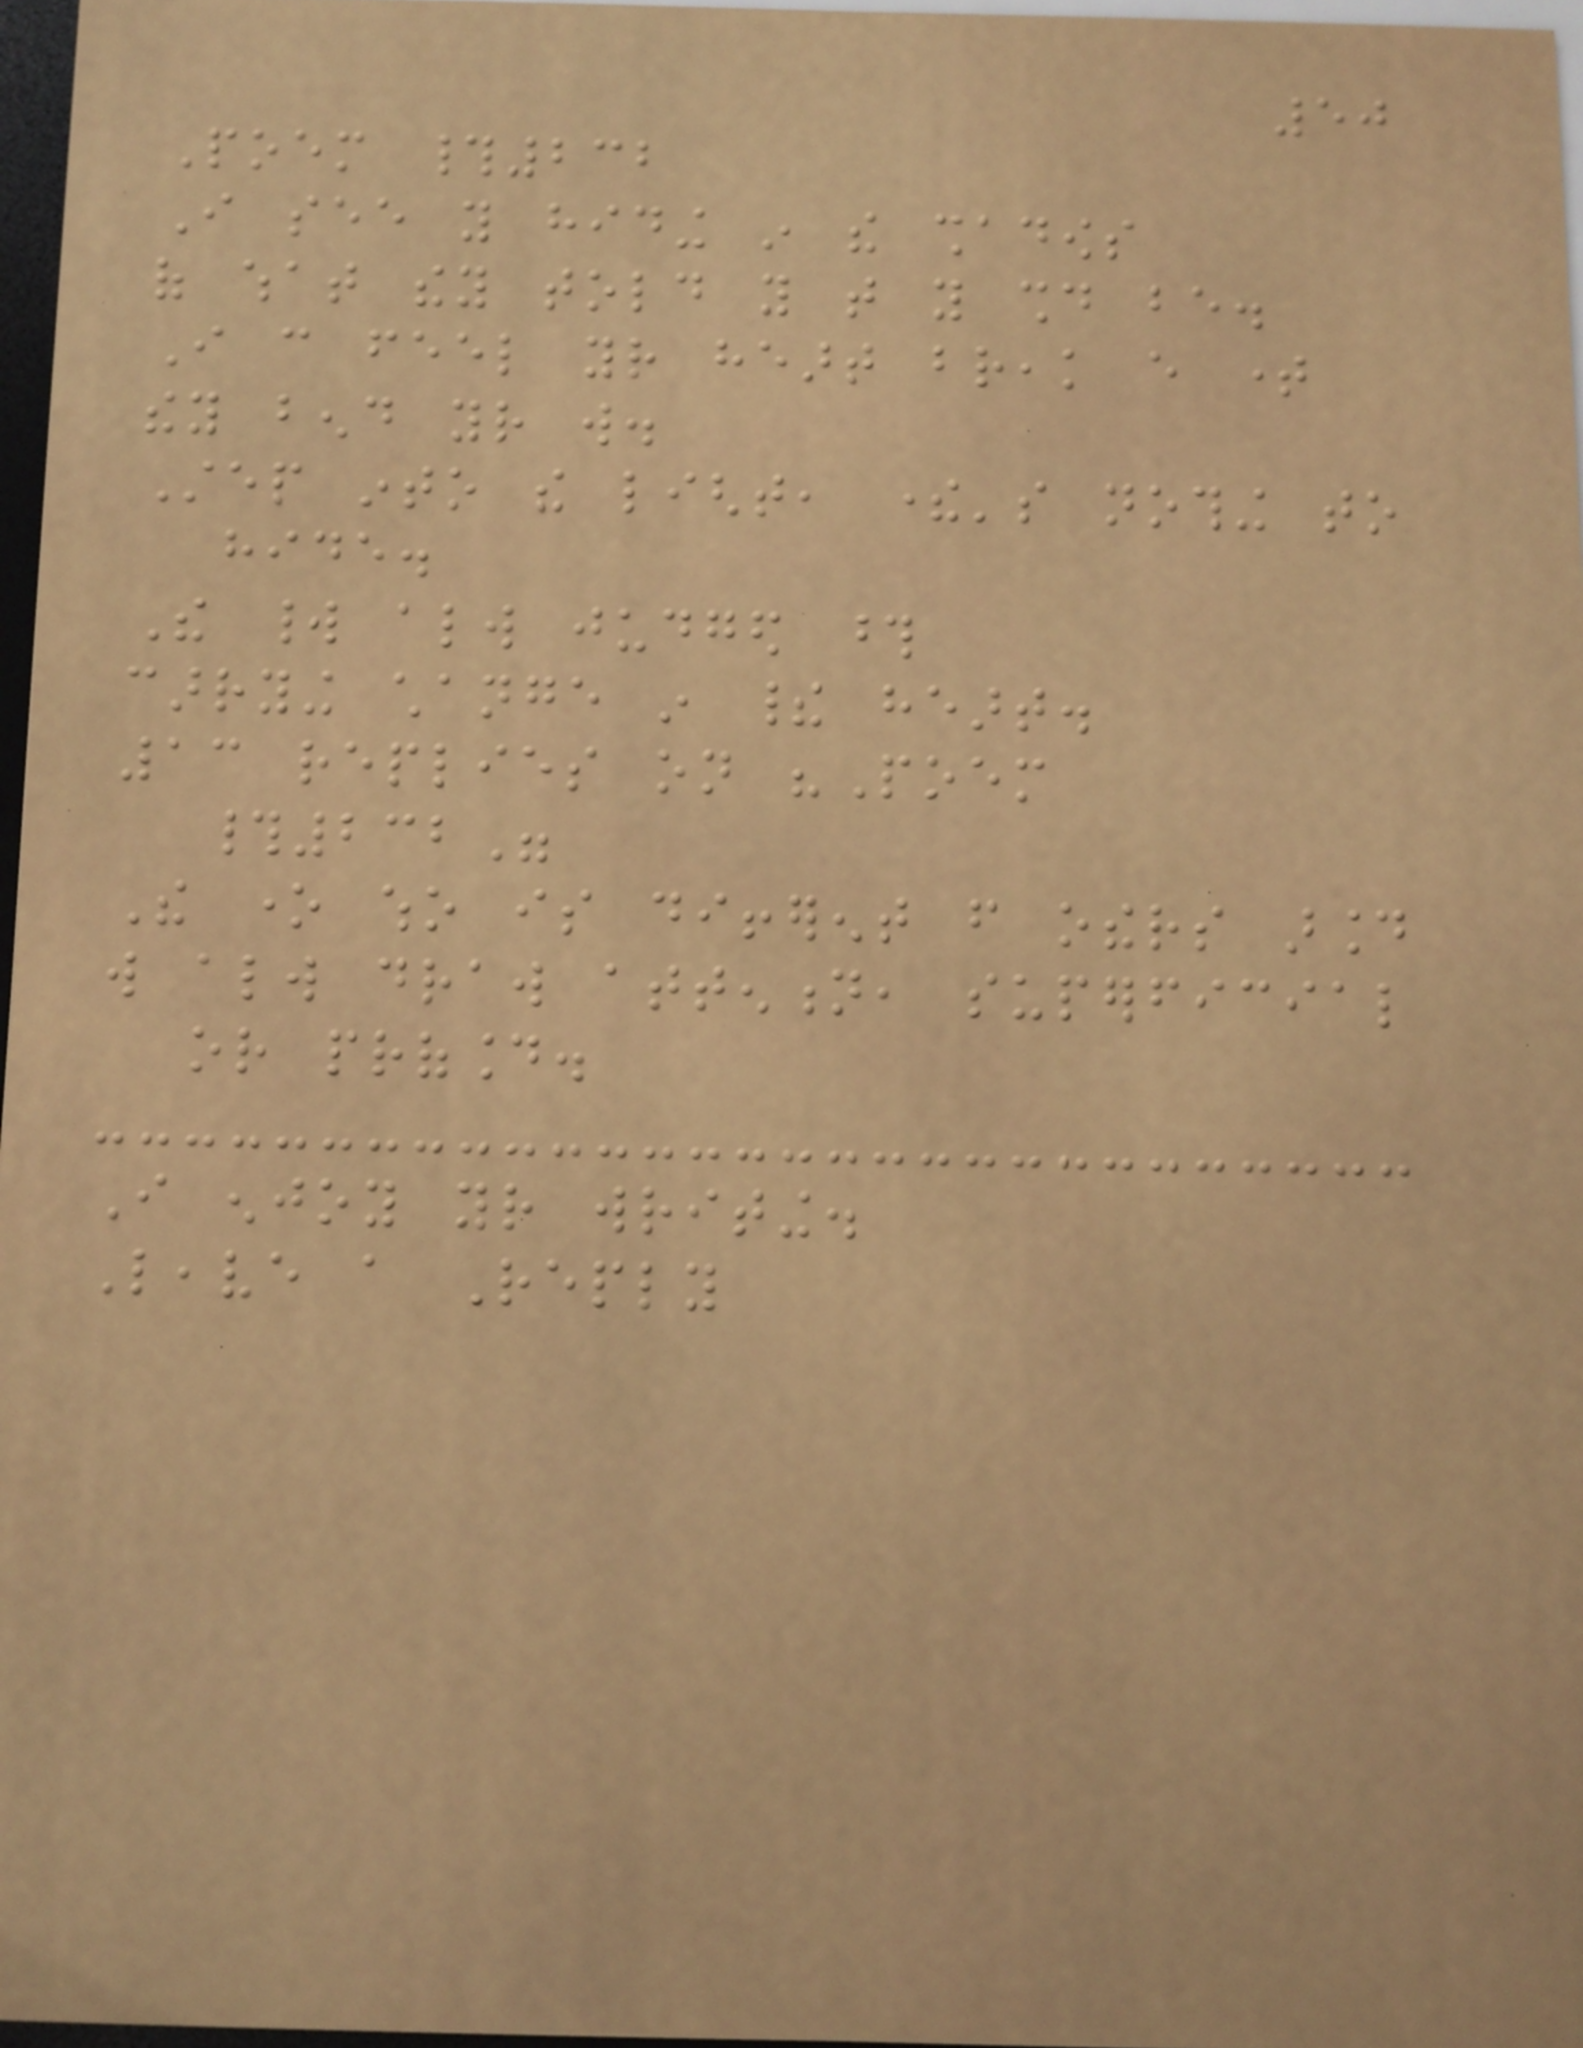50
Poem #232
I see you hiding in the shadows
of what they told you that you should be.
I can feel your heart break every time
they bend your will.
Step into the light, there's nothing to
hide.
The world always judged those
carrying change in their heart.
13 replies on "Poem
#232"
The one who is different from others around
will always draw attention, superficial
or profound.
I enjoy your writing.
Leave a Reply
